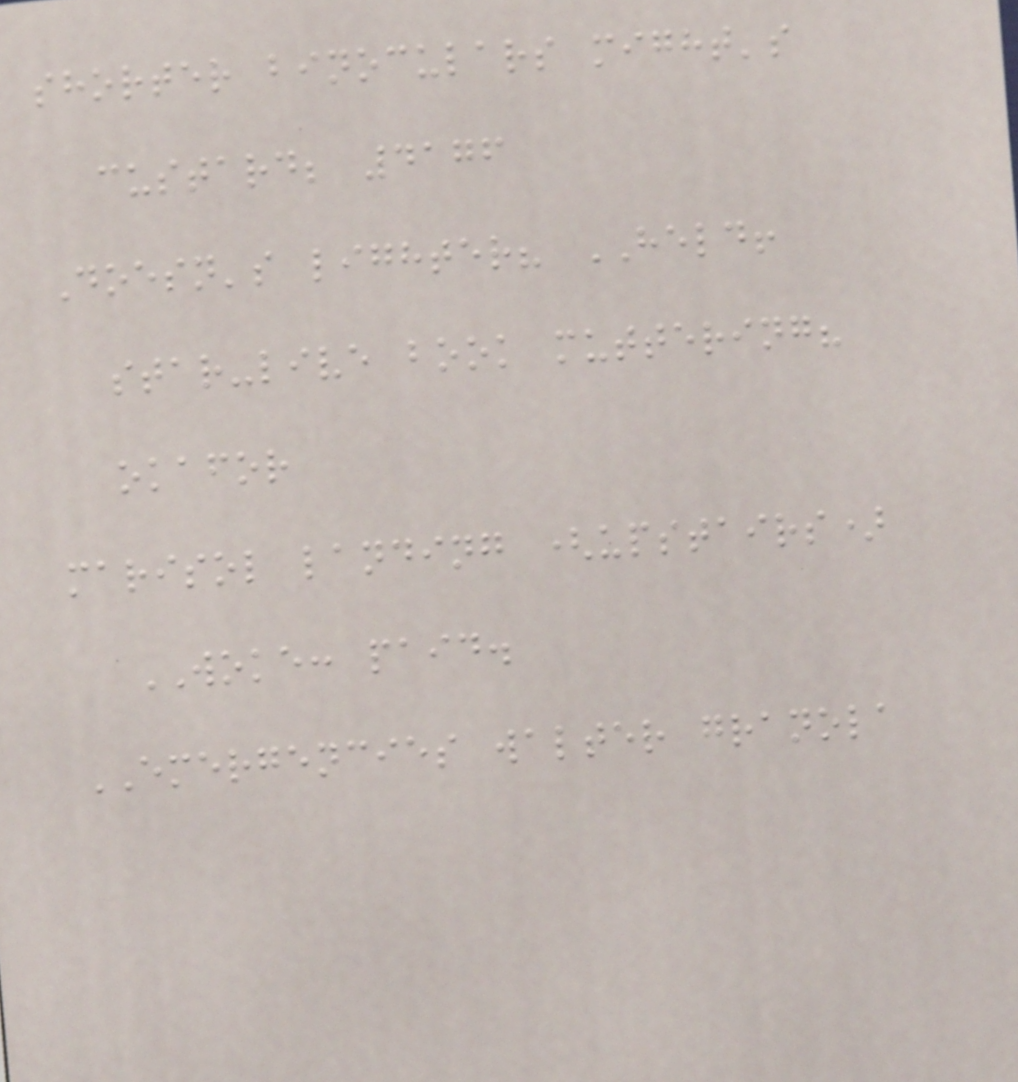shorter binoculars might's
custard; 4176
Doesn's lighter? HELD!
star-live book muttering?
okafor
marisol landing (upstairs)
WOKE: paid.
EMERGENCIES walter granola
